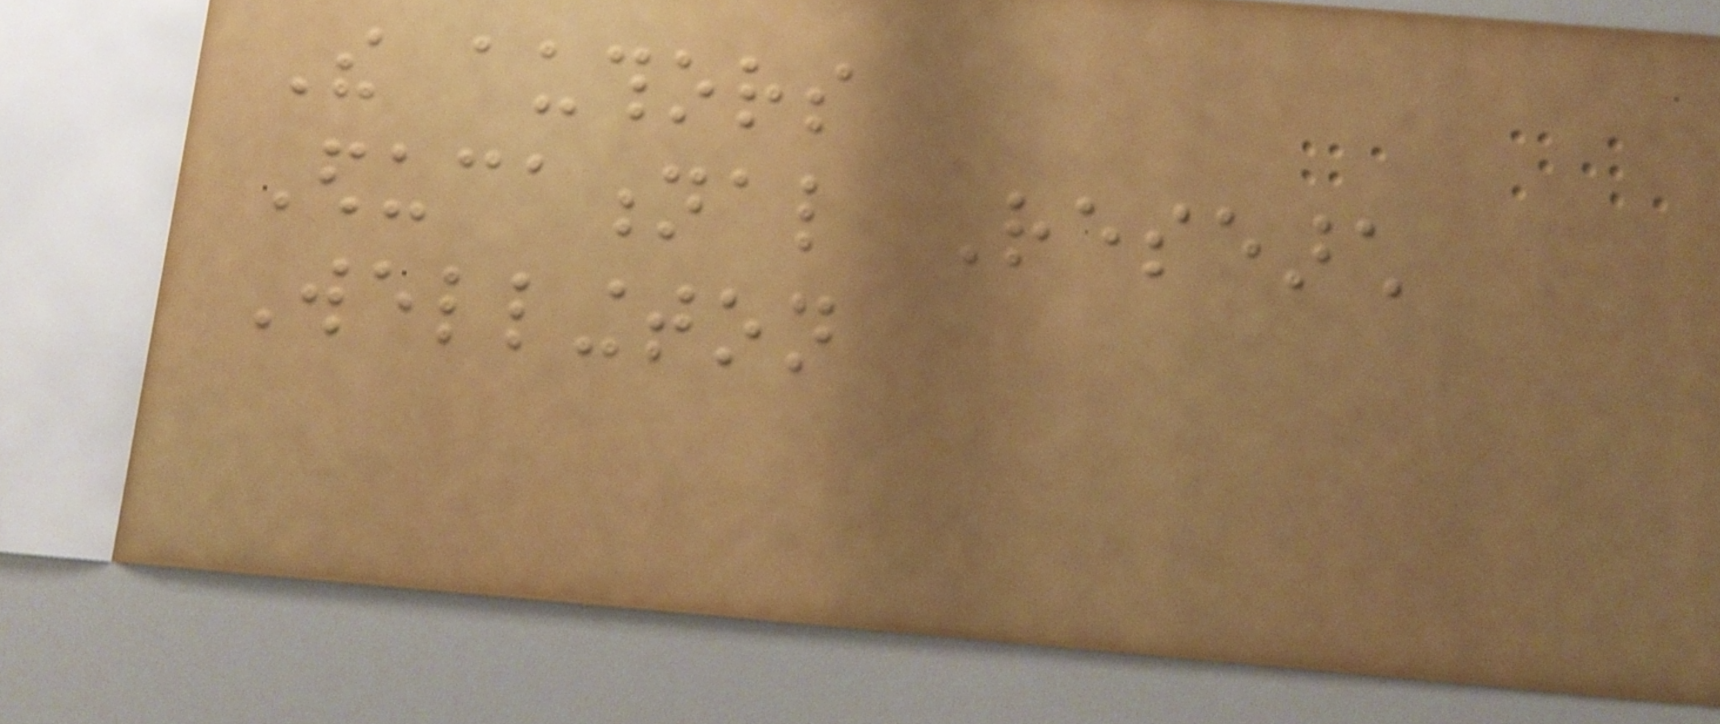The authors
Educational Research
Wellington
